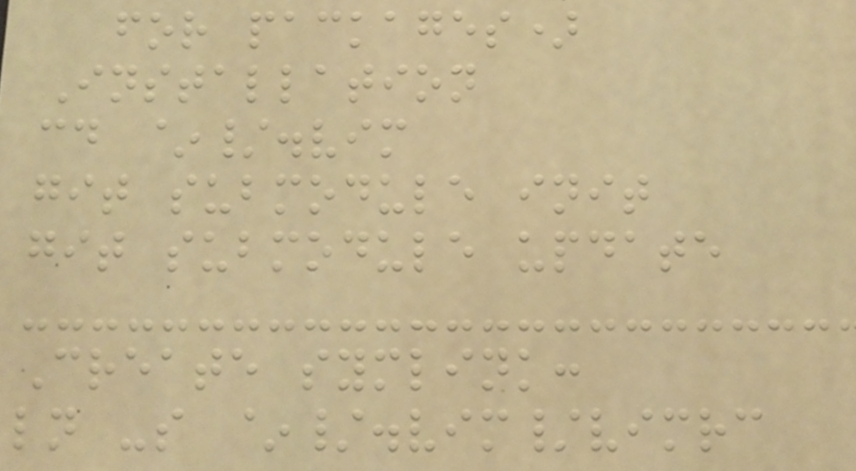for packages)
Installation
cd ~/.vim
git submodule init
git submodule update
Create symlink:
ln -s ~/.vim/vimrc
